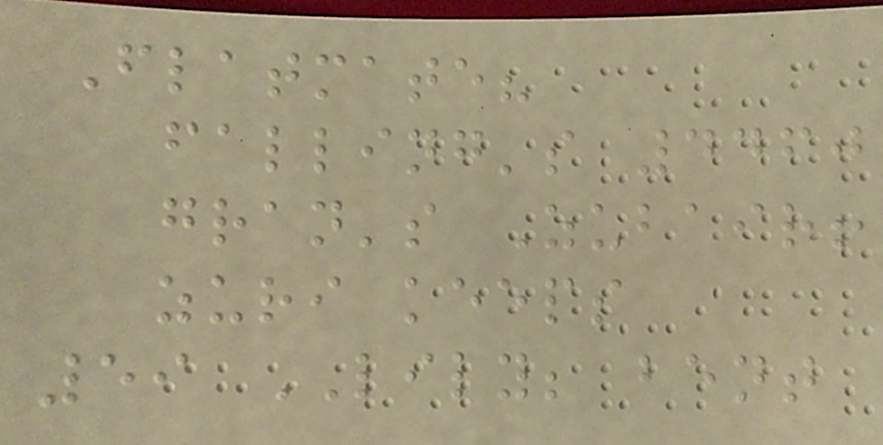Flatmate?
falling's 4460
gran's Zubair!
zuri keeps
59 LILY; bent
